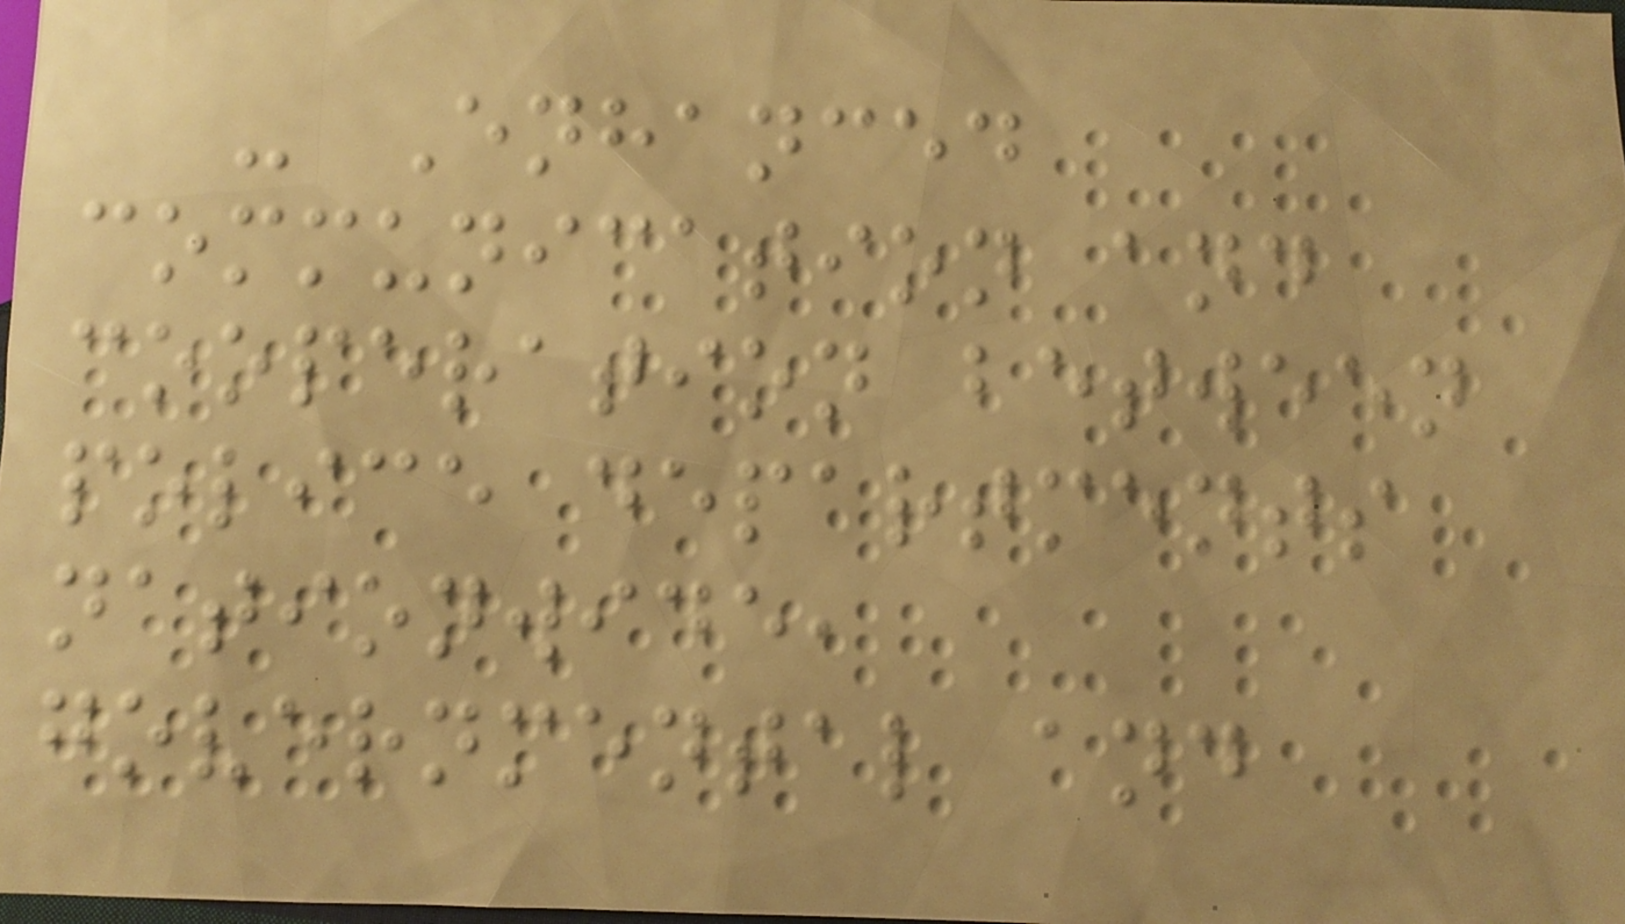- Enhanced
communication and
cooperation between
police departments
nationwide,
governmental and
